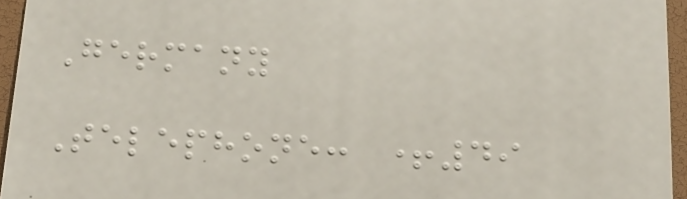Germany
Telephone: +49
